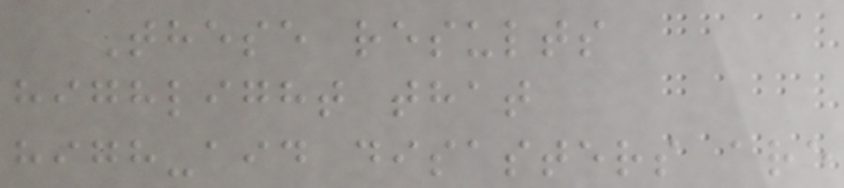These results
highlight that
high-aid disasters are
